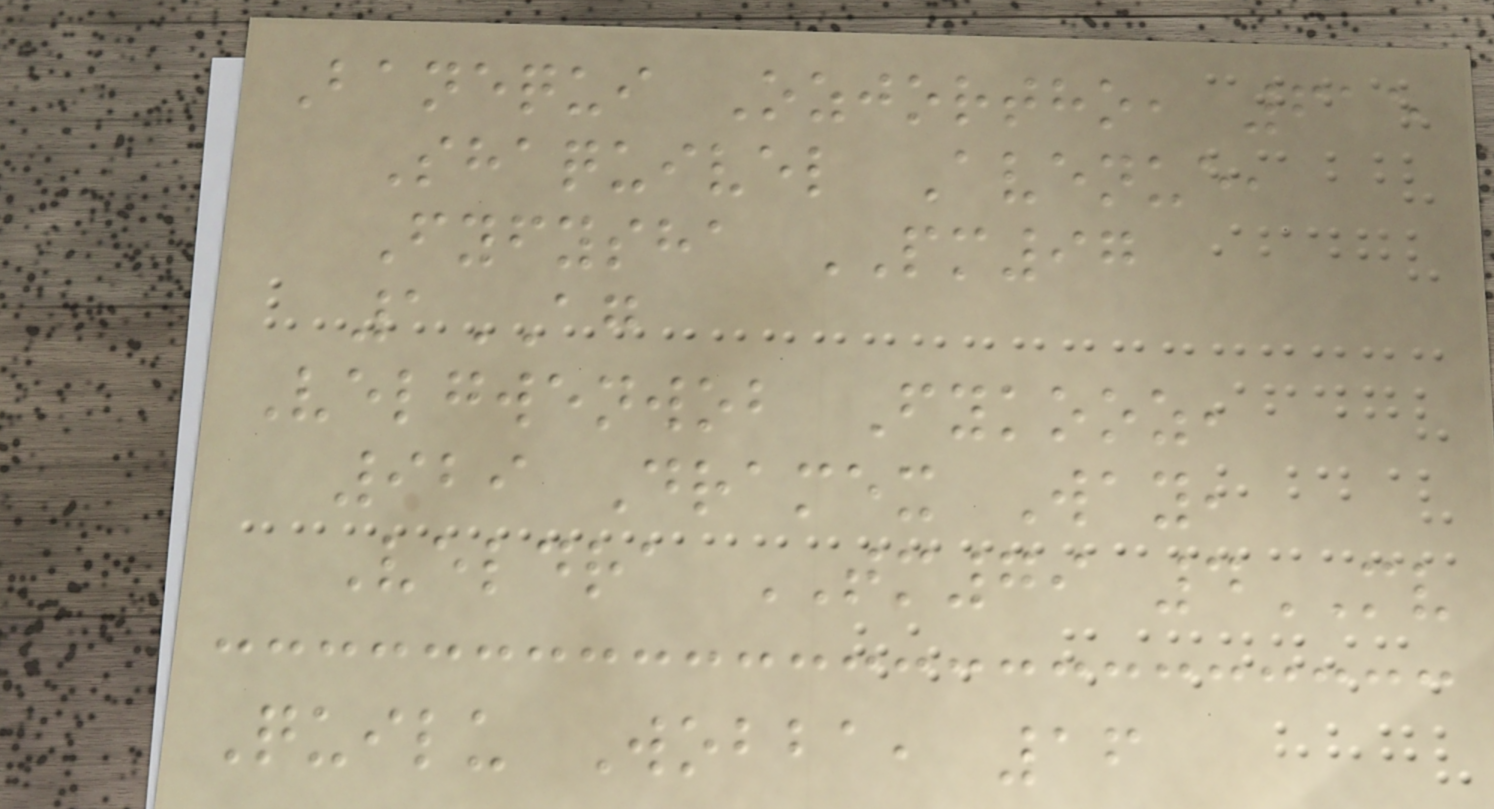Banequi Ozjortho, 615
Shaquivel Avenue,
Fyfysha PM97
1AG
Velgwenwob Fykooz,
929 Dramex Way,
Veldra TM79 4MV
Quilu Wobba, 16
